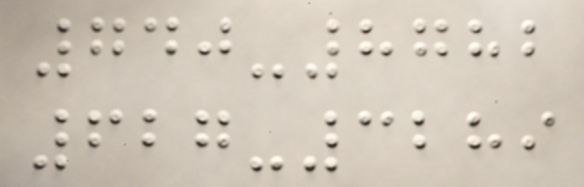740-8782
627-3289
